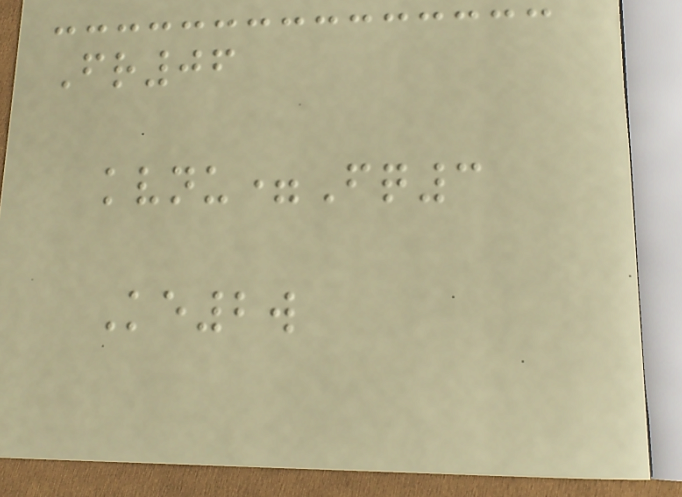Fr06
kvnu=Fq3
Ke2w
